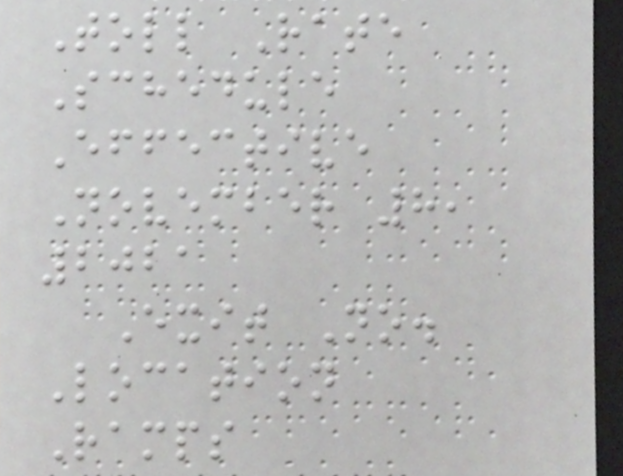Toll Rate
Schedule
Effective
November 8,
2021
Exit No.
Location
Ramps
